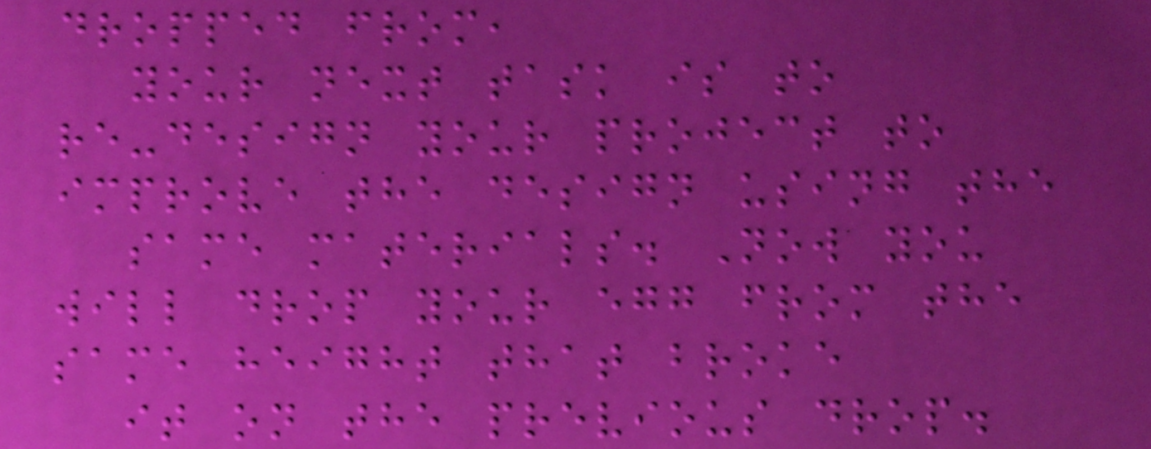dropped from,
your next task is to
re-design your project to
improve the design using the
same materials. Now you
will drop your egg from the
same height that broke
it on the previous drop.
